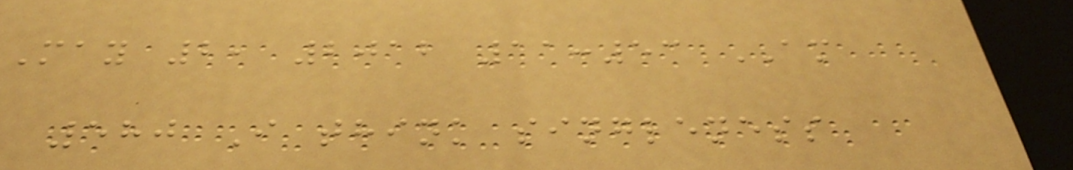May 2, 2012 11:53 AM
580 I think singleness
